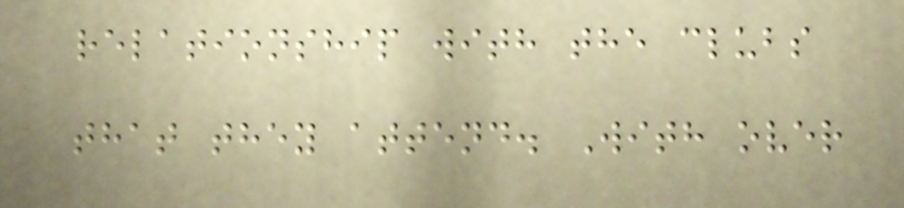relationship with the clubs
that they attend. With over
